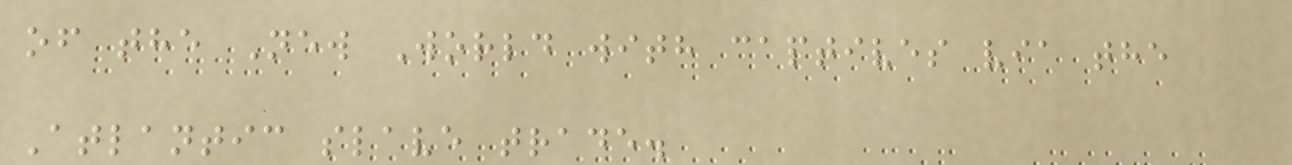of the New World with captives via the
Atlantic slave trade.
